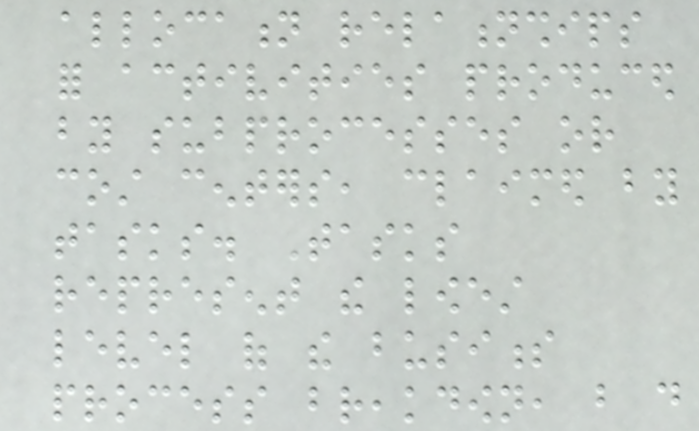allocation relationships
for activities produced
by subprocesses or
cost centers, claimed by
tasks. Tasks
represent the lowest
level of the business
process breakdown, but do
